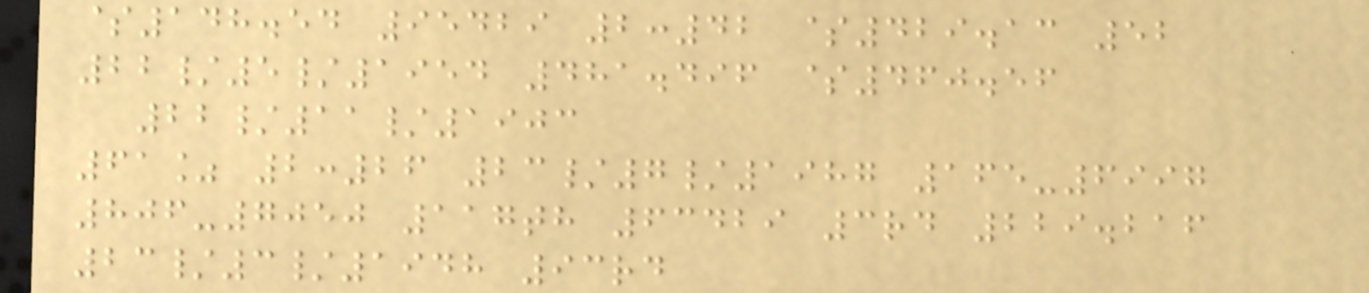$148.54 95429 2:42 $429.13 52
22/5/1954 481.496 $460.56
22/11/1903
61% 2:26 23/7/1987 165-6997
806-7050 117th 63429 3rd 229.216
23/3/1948 93rd
